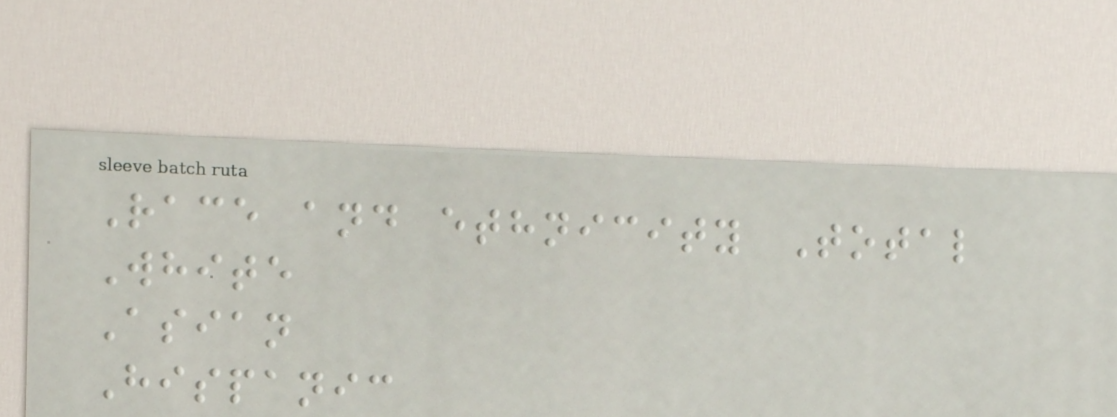Race and ethnicity Total
White
Asian
Hispanic
